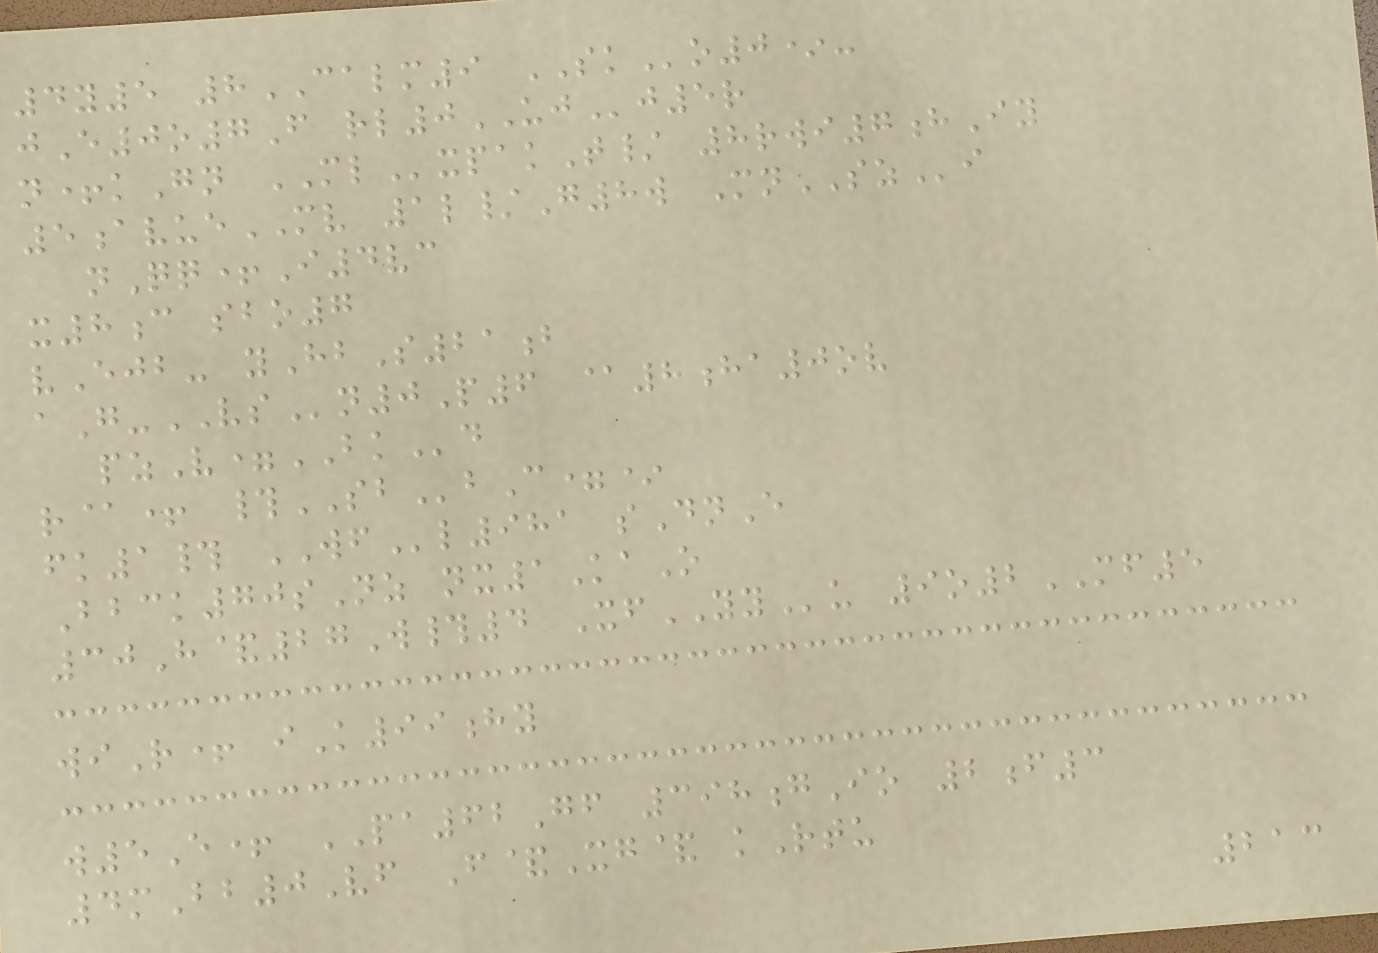4y5 8CALM9 SKo0*-
jE0o7F rl0UJj5r
n+kGn MLxpakT/ 8rwi7hIy
5avueMV 1l/G8w MnSZi
nQq+I4vc
x8c sbo7
vEjb- yHbS21b
aG-VSn0P6 @8ha0ov
pzV=BKd
r@+ #SBbC=*
fk1# WFl981 sDnE
Bbck70sNz nx1KaO
30H&27W#4 XfYYu 9o2MF5
wiR+ iK99hy
w5E+ PA62Gf 398gIo 2f3
4mBb0Vf F&Xg& kRtu
213
